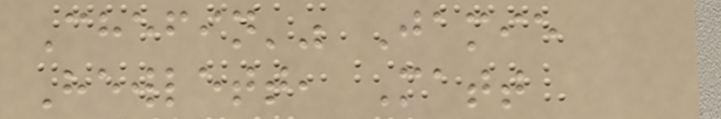Chefin'" Jamie
Hewlett, Matt
